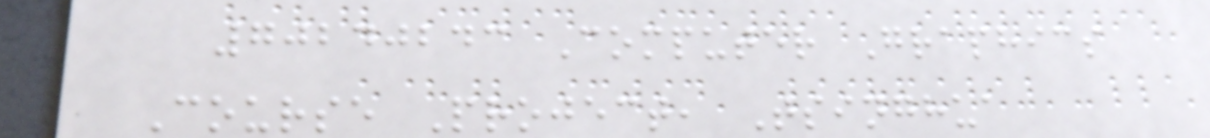70240243 Computer Graphics
Course Project, Tsinghua
